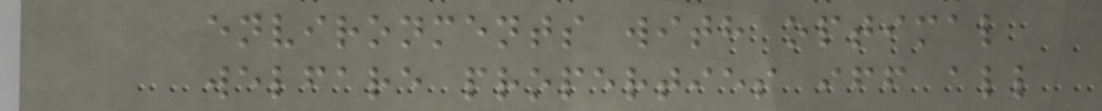environments with optimal
welfare properties iff all
